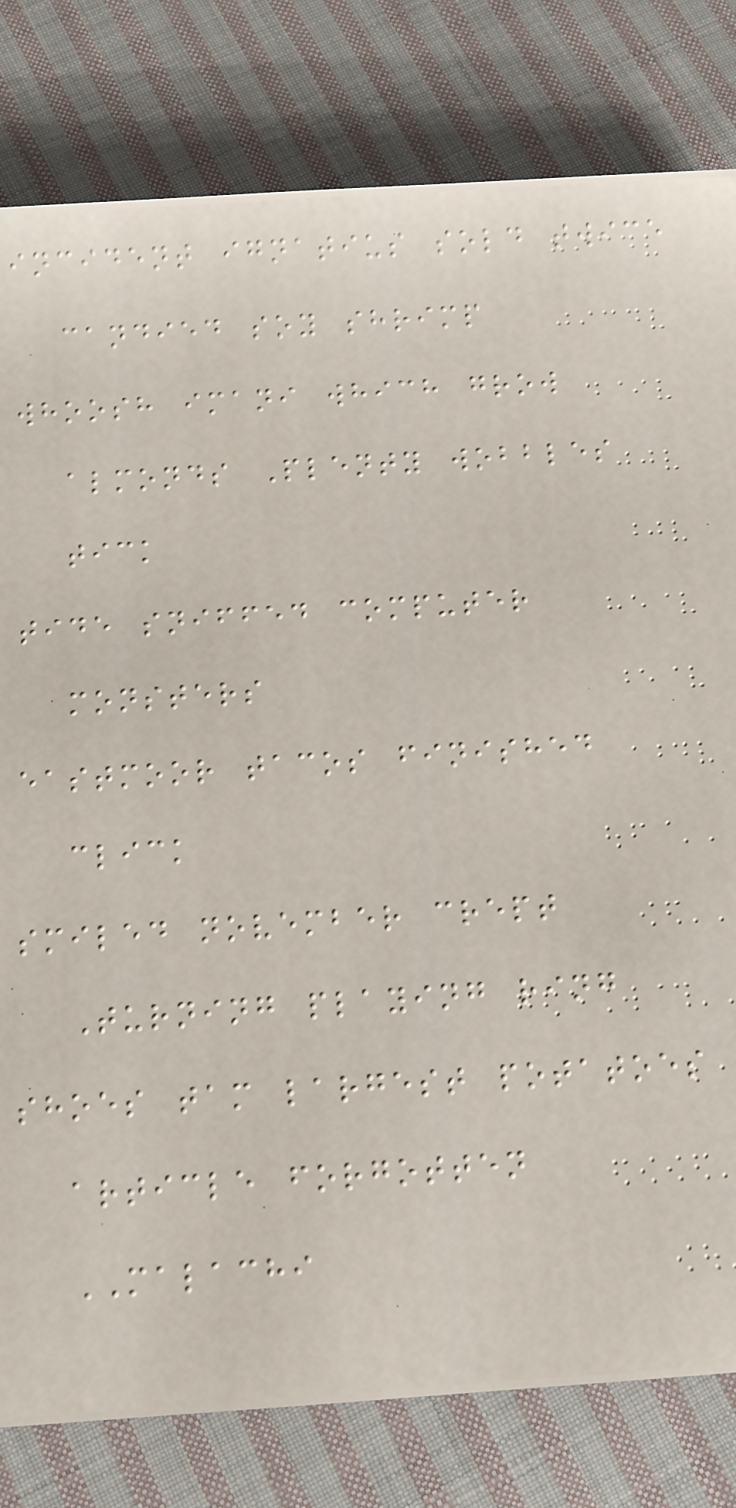incident ignatius sold twice
candied soy shrimp
whoosh imani which grow
almonds Plenty wobbles
tick
tide sniffed computer
monsters
eastmoor tacos finished
click
smiled november crept
Turning playing ring
shoes tam largest potatoes
article forgotten
MALACHI
